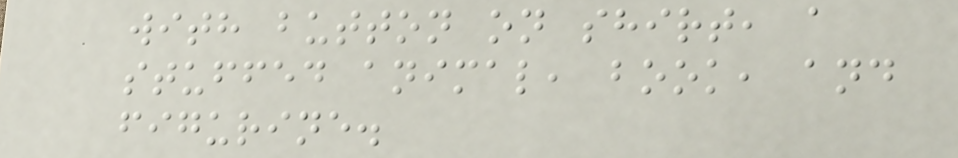with button on shirt, a
stuffed animal, book, and
figurine.
